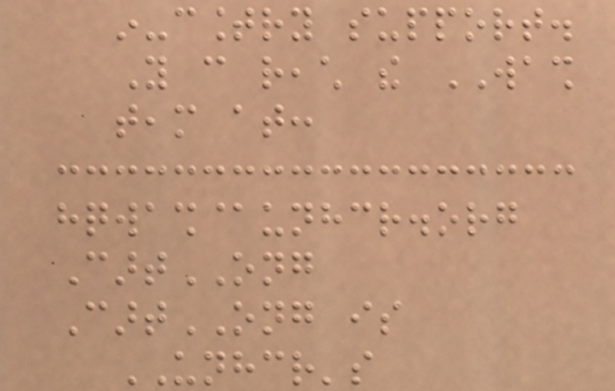in-country support.
You can reach the WASH
team at:
hqwash@unhcr.org
CartONG
CartONG is
UNHCR's
